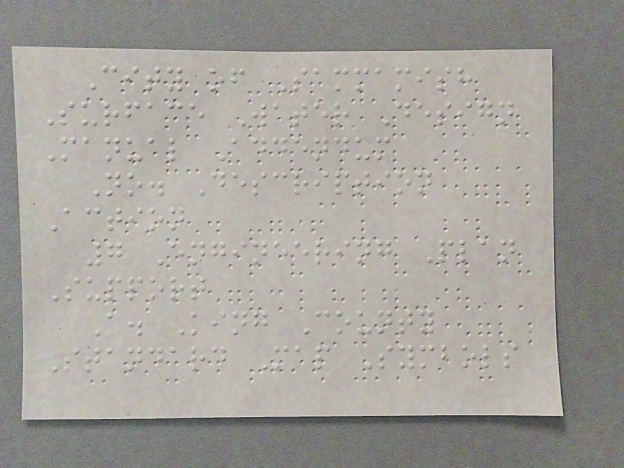City of Sammamish
Surface Water Design
Manual Addendum
No. Description
Action
7 Engineering Plan
Support
A. King County
Standard Map Symbols
